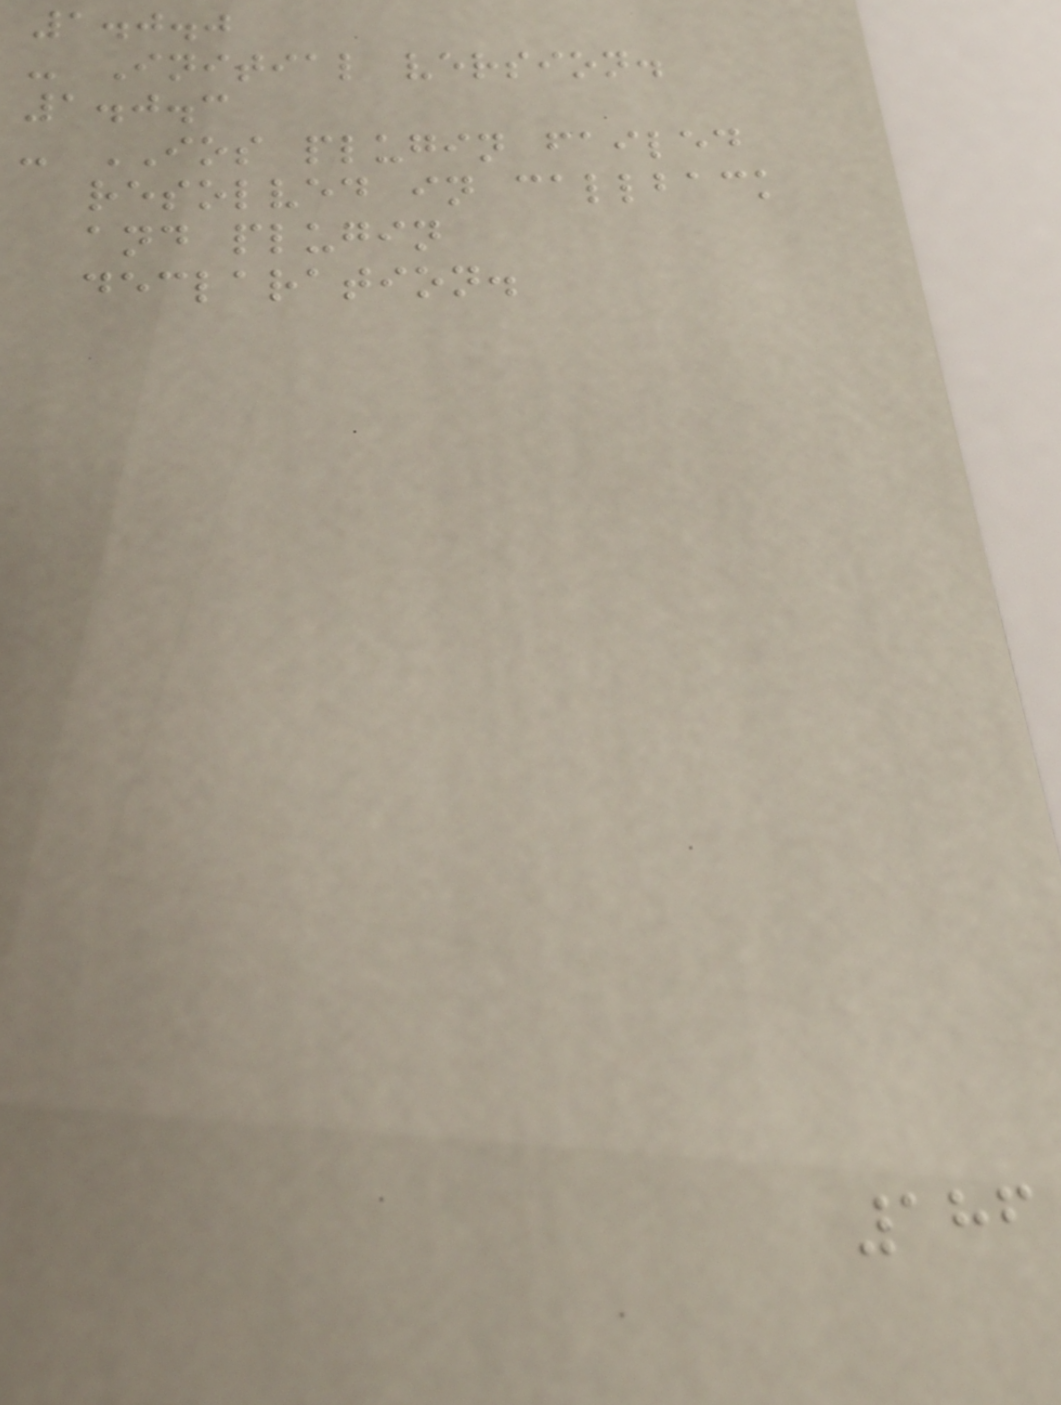1.0.0
- Initial version.
1.0.3
- IOS plugin failed
resolved in callback
and plugin
declaration.
186
